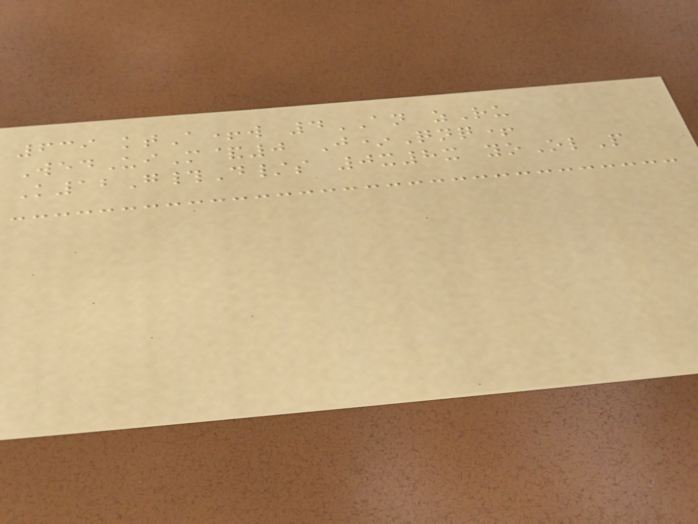639 ktA+w 4AN zRu
WedUiM&0 J*Qnq+
K12G#D/s 0x8x yoOlP
